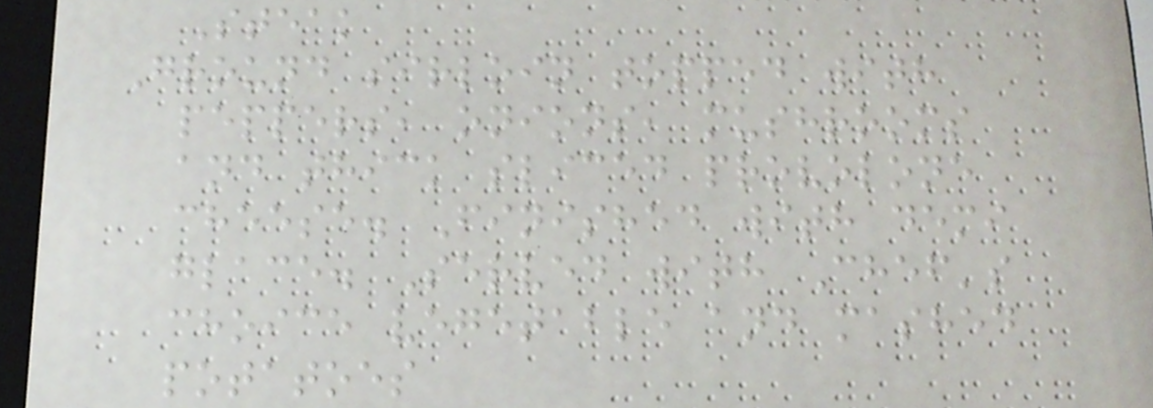Steak
Ground sirloin topped with
peppers, onions, mushrooms
and thick sliced provolone
cheese. Finished with demi
glace. Served with Chef's
choice vegetable and mashed
potatoes
